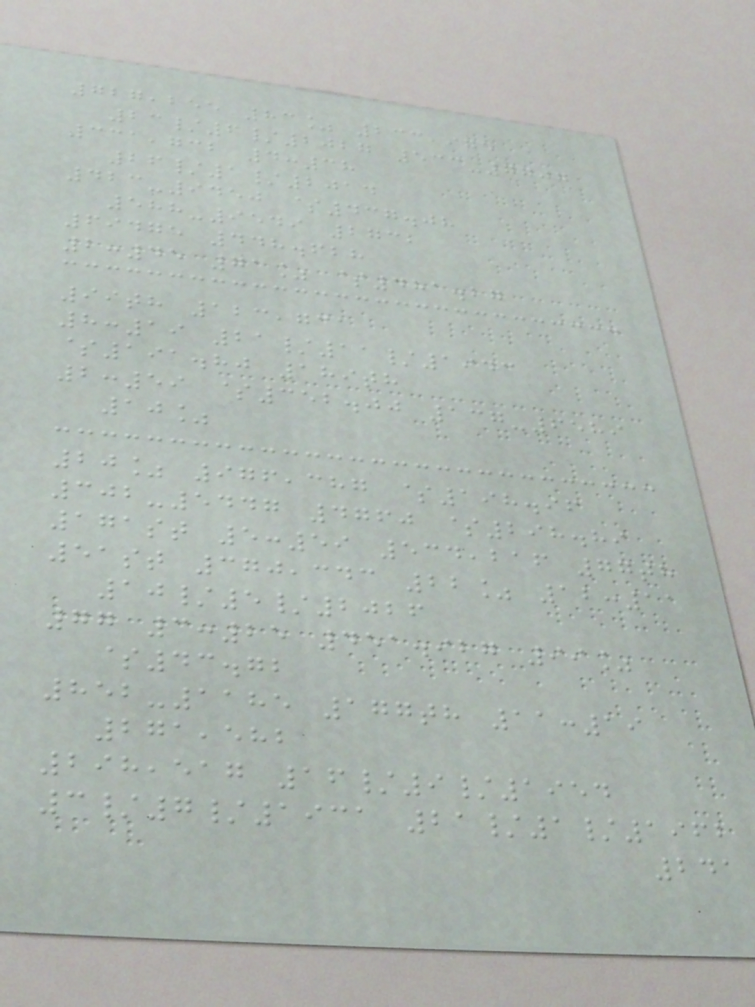727,255 83% 233,975
23/6/2027 533-7707
331,732 4:38
26/1/2014
423-9450 $437.08
588-9549 2732
69475 448.628
2:45 71% $481.27
99th 123,731
8:19 21/11/1943
$191.80 189th
2:59 $352.00 137-6589
10%
20% 976,387 $198.96
302-5447 4760 $298.89
171st 5:59 534,216 77th
51st 370,343 22% 12:11
10/5/2026
77 3:25 451.927 99%
$43.72
852-1185 177th 11:19
271,582
298,517 16/9/1954
3/7/1931 21/1/1962
241
